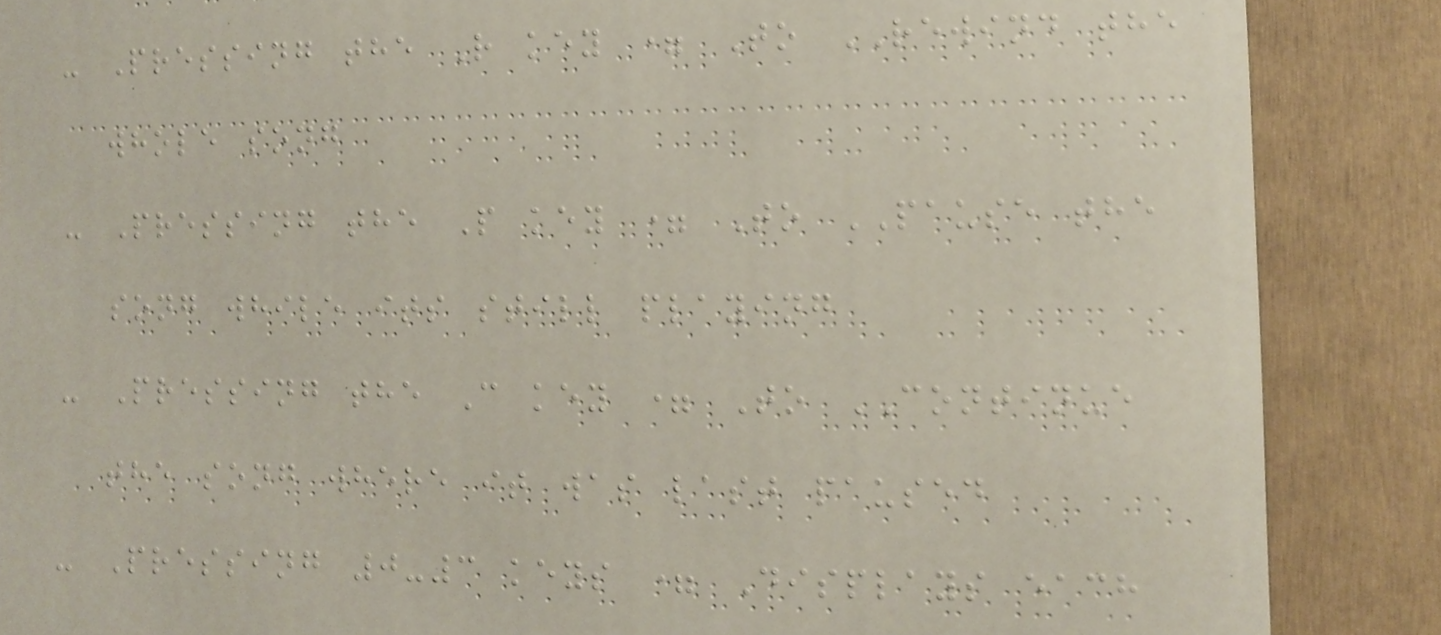- Pressing the R key = To REWIND the
whole song
- Pressing the P key = To PAUSE the
song while its still playing
- Pressing the C key = To CONTINUE
the song where it was last paused
- Pressing 0-3 keys = Displays each
